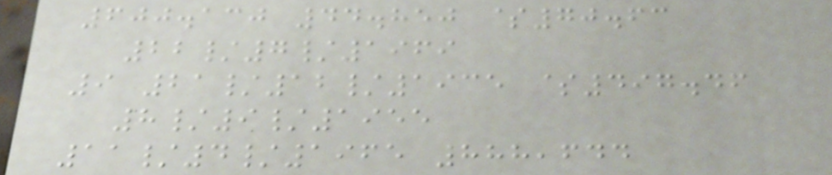600.130 44.850 $70.63
22/7/1969
9 21/12/1935 $497.46
8/9/1955
11/4/1965 888,644
